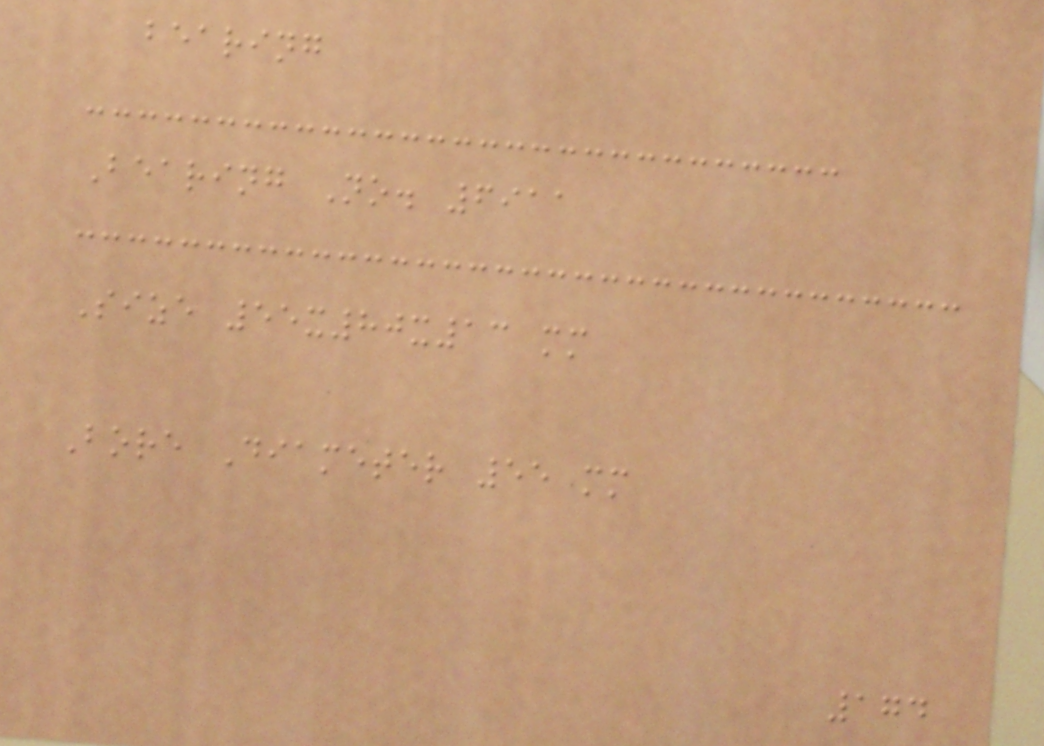bearing
Bearing No. 6911
Size 55x80x13 mm
Bore Diameter 55 mm
174
